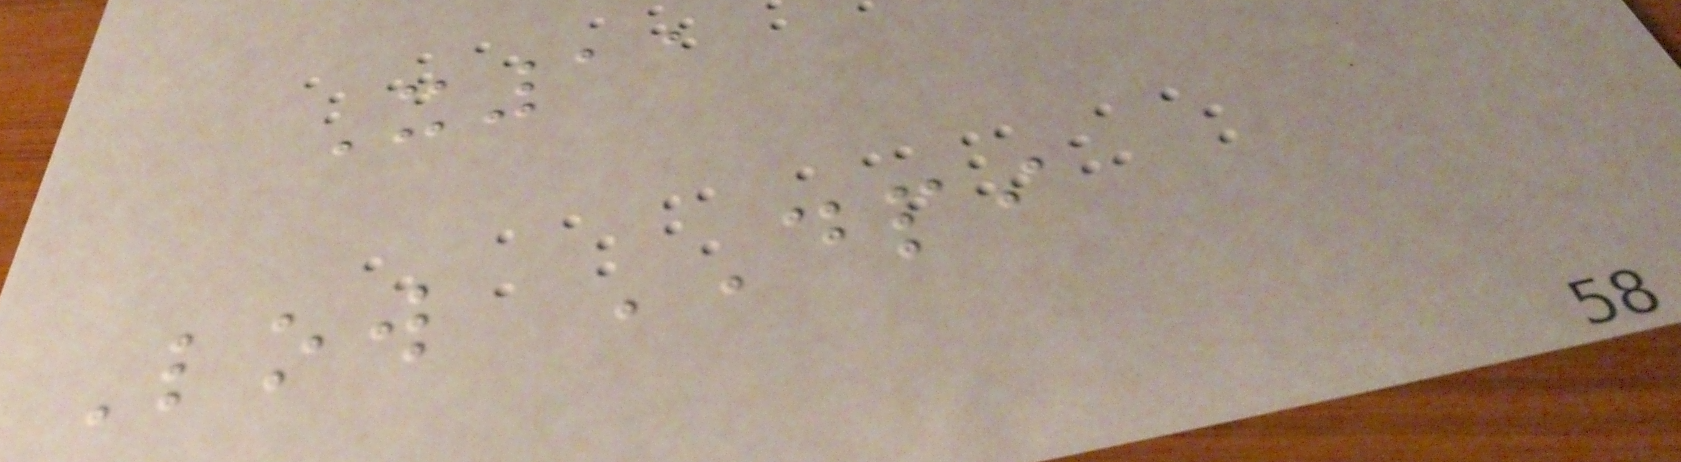X11
Low DPI
